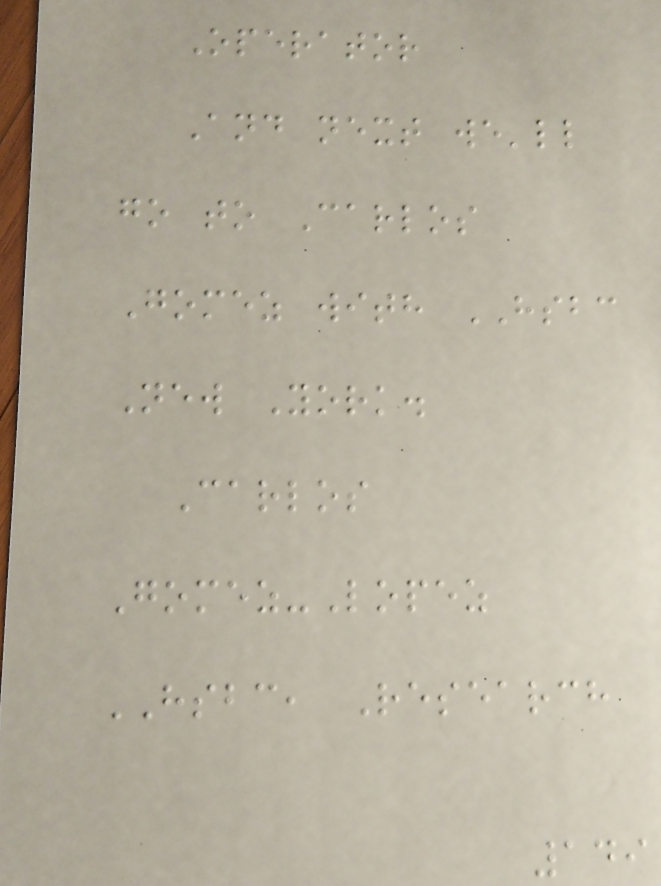Operator
And next we'll
go to Carlos
Gomez with HSBC
New York.
Carlos
Gomez-Lopez
HSBC, Research
149
